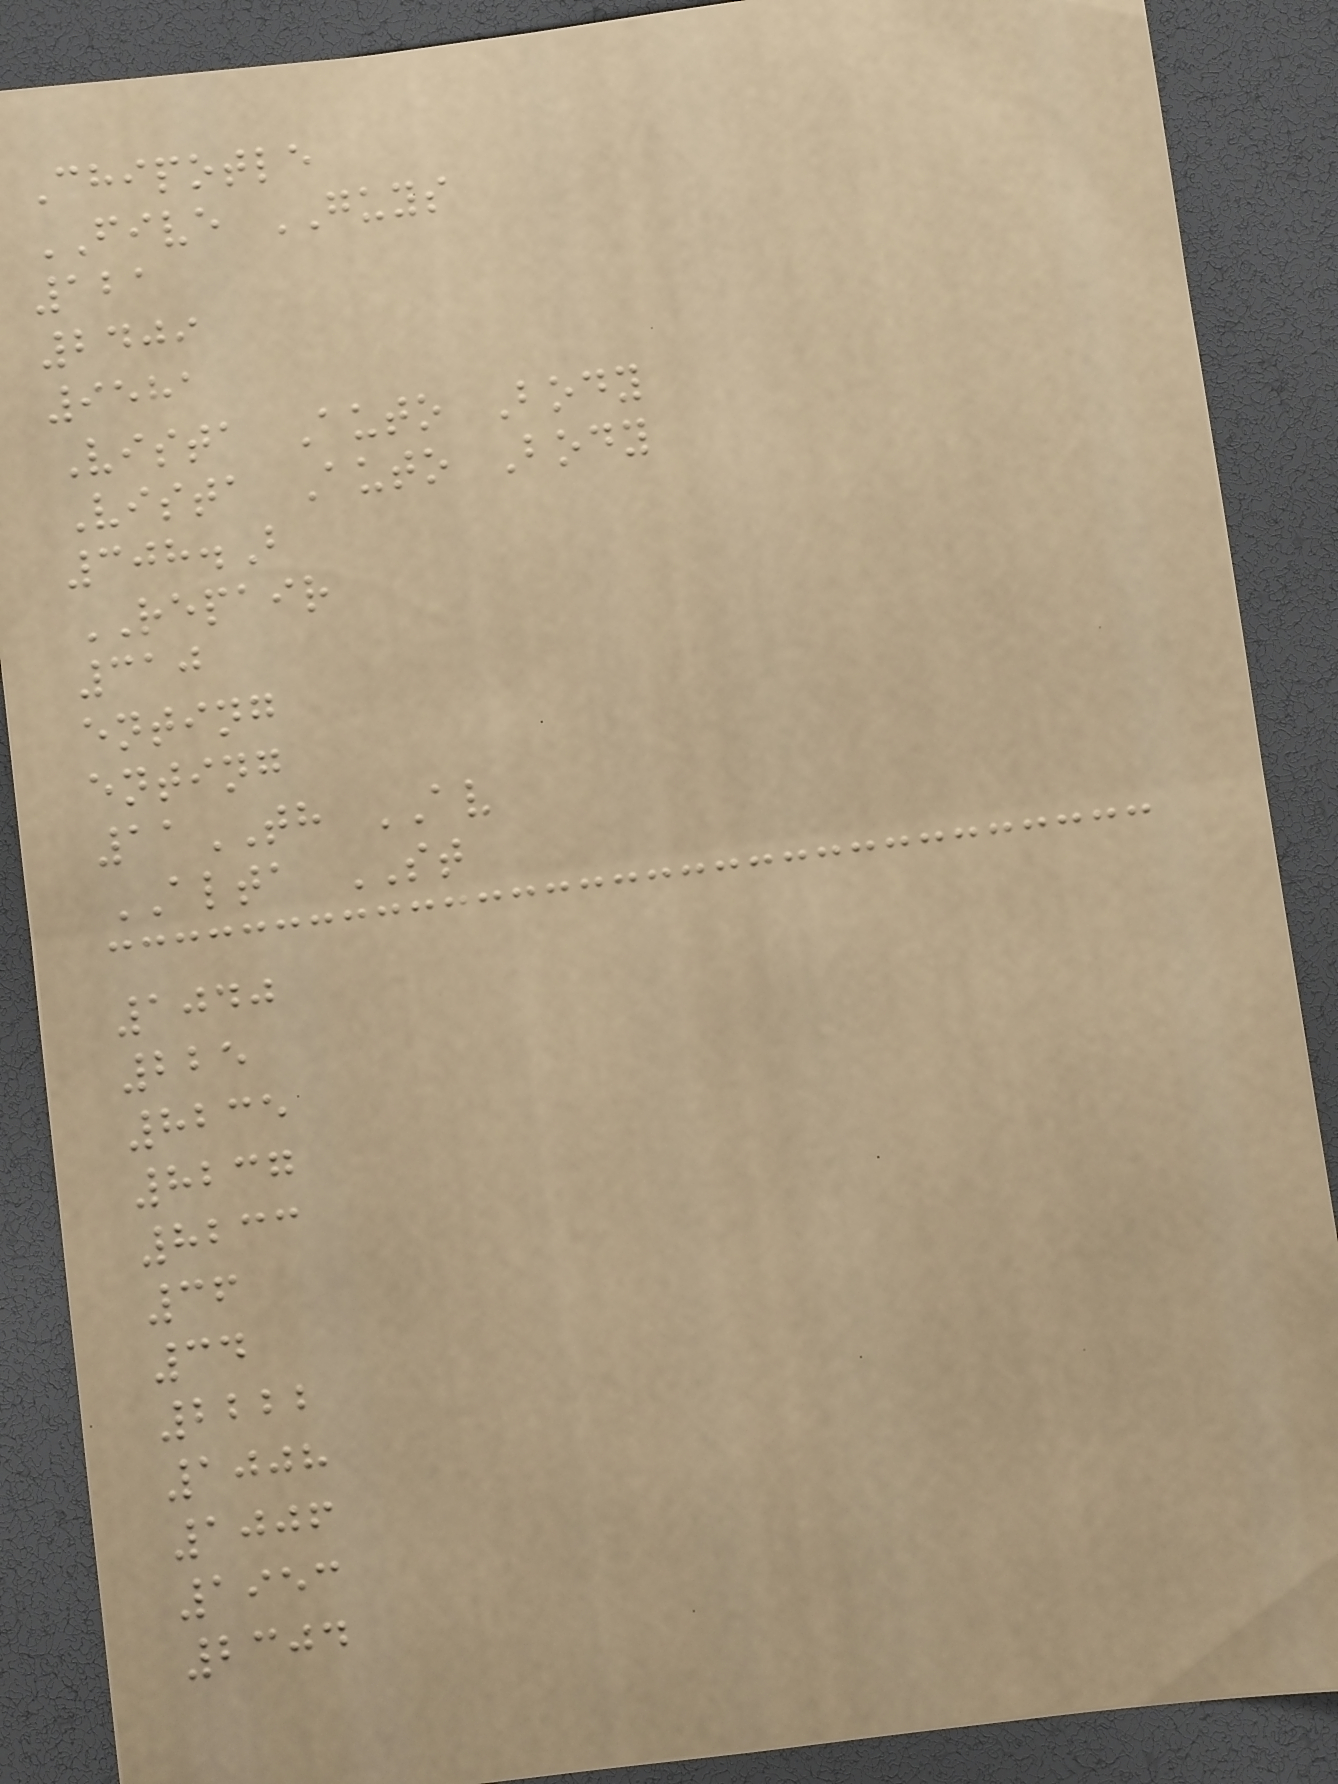Chipotle
FIVE GUYS
121
2409
9581
Vista Auto Body
Vista Auto Body
308.B
REPAIR
310
enting
enting
11TH AV
ALTA ST
1040
225
8235
8237
8233
36
34
2222
1008
1006
1953
2304
